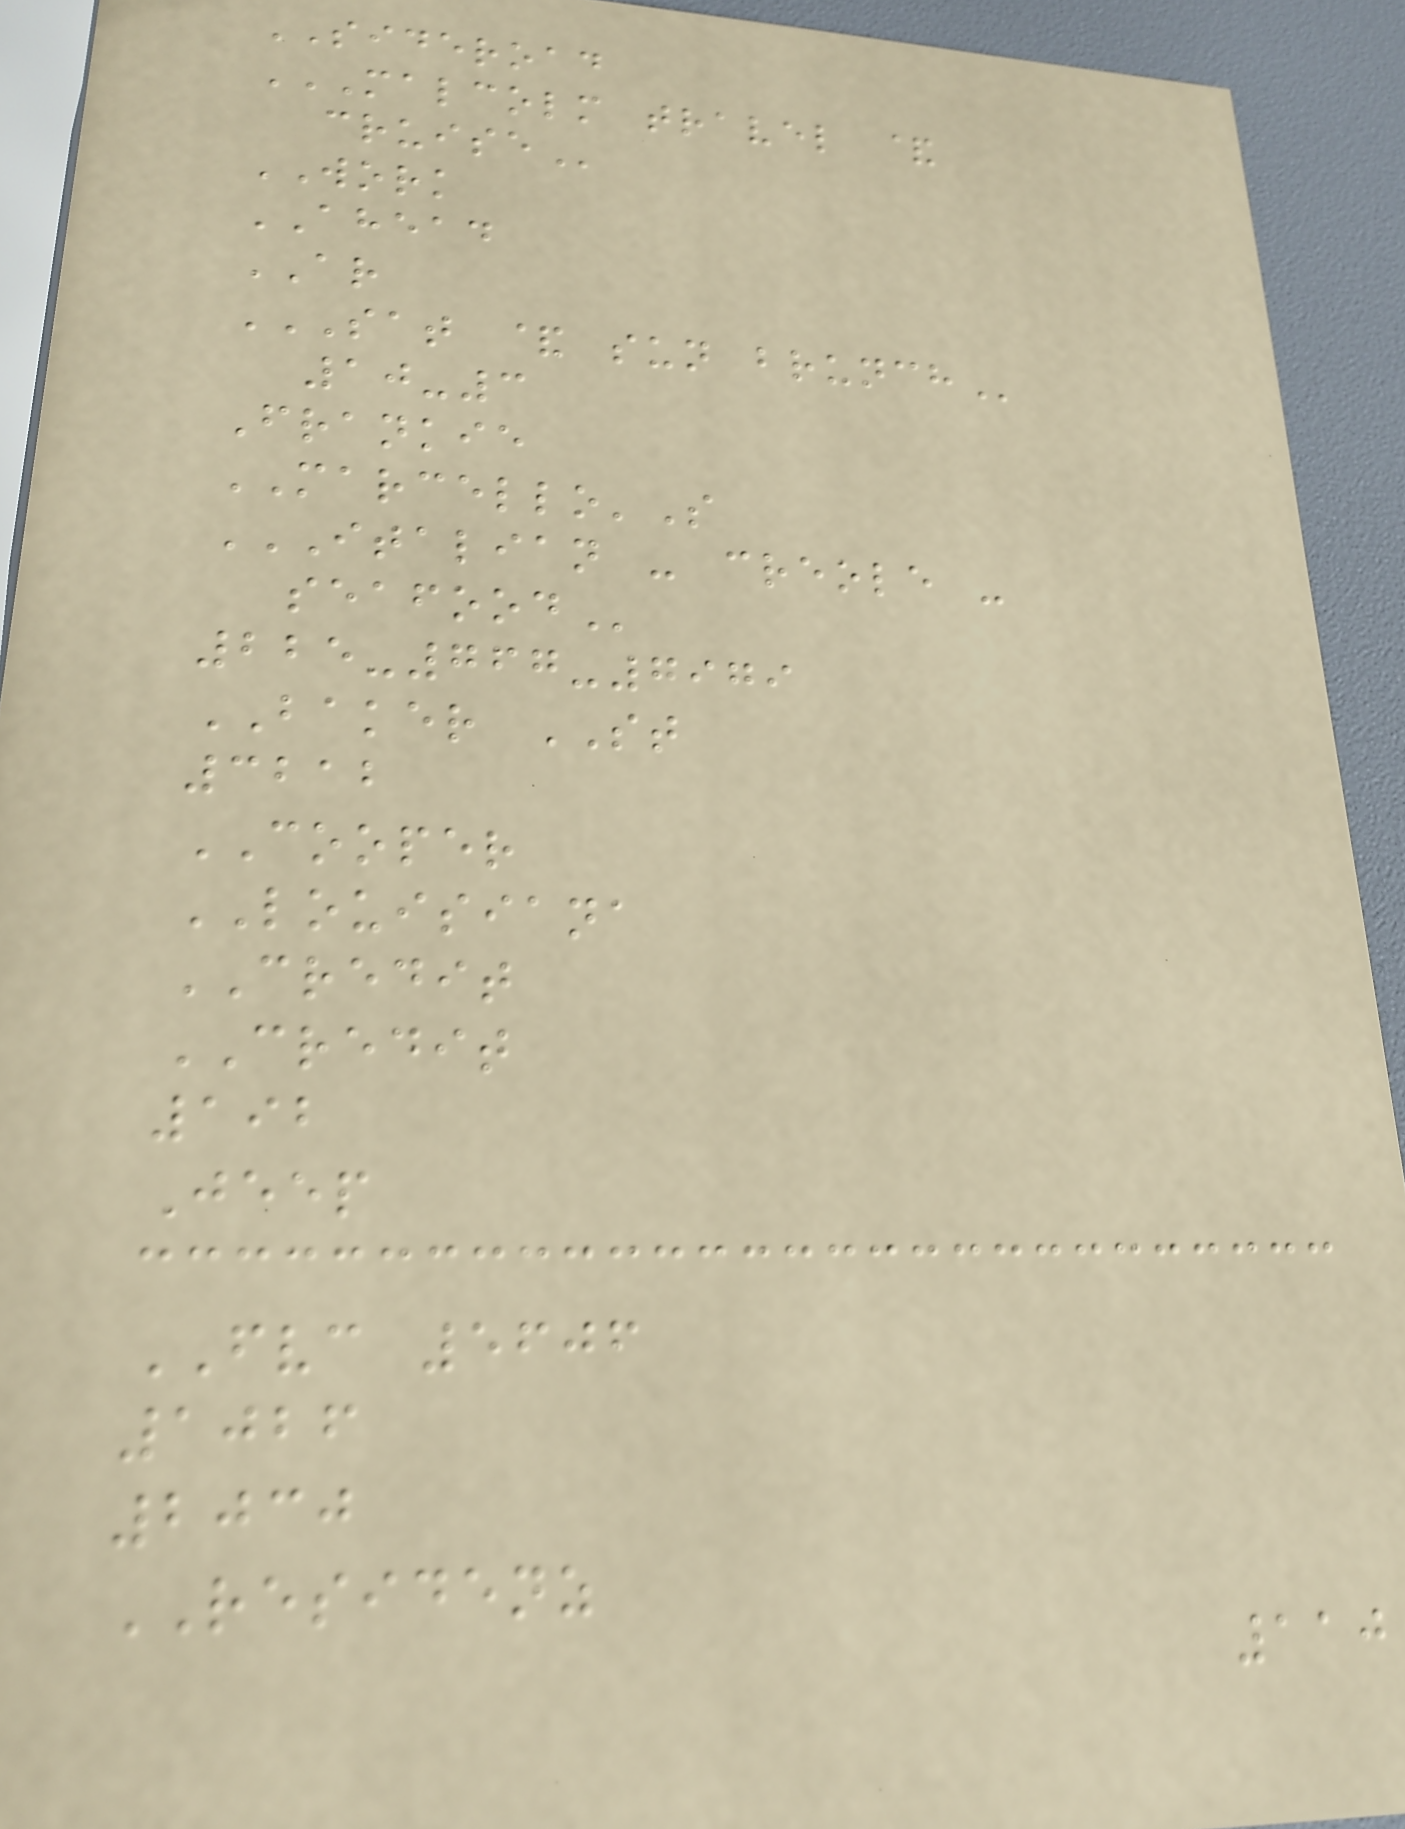SIDEROAD
MALCOLM TRAVEL &
CRUISE
WORK
AHEAD
AR
SAT & SUN BRUNCH
10-3
Frankie
MARCELLO'S
ITALIAN - CREOLE -
SEAFOOD
225-767-7979
BAKER ST
3212
COOPER
LOUISIANA
CREDIT
CREDIT
192
Jeep
FVC 5606
1026
2030
RESIDENZ
110
